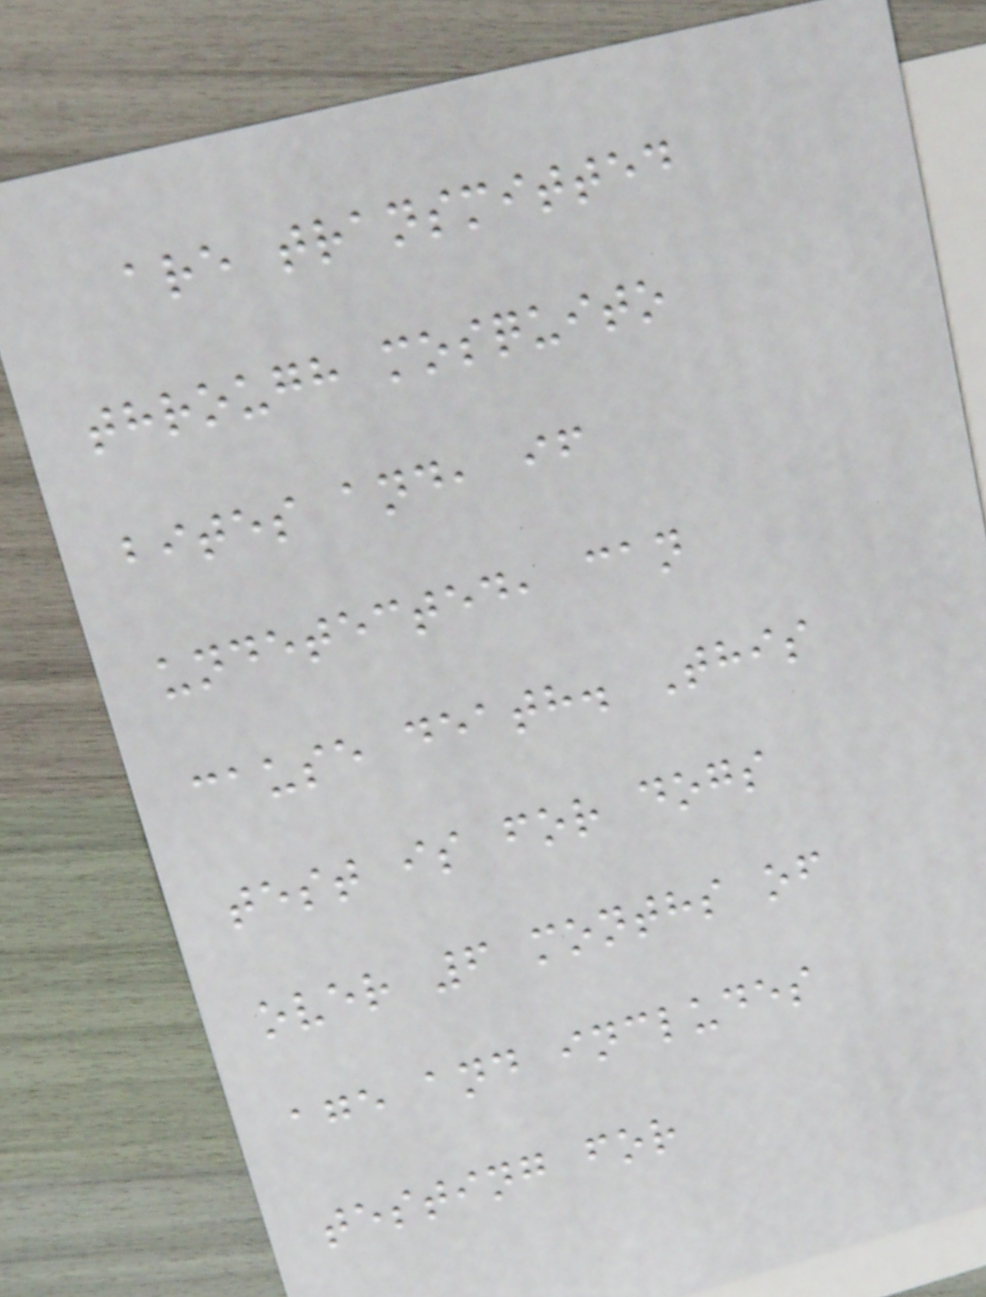are transmitted
through mosquito
bites and, if
undetected, can
cause death. This
test is for dogs
over 6 months of
age and includes
testing for
